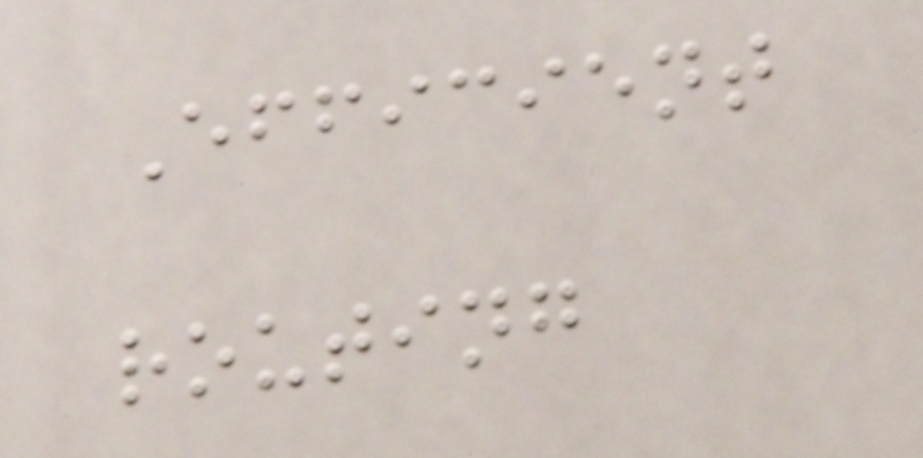Efficient
routing
